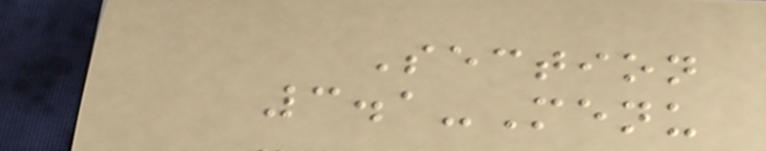Section
3.1-Menu
